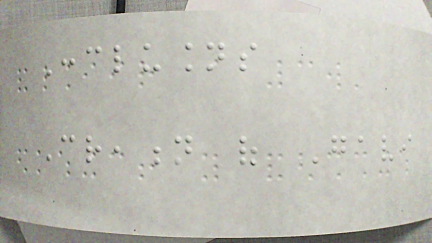Conclusions
Creation of Gavi
